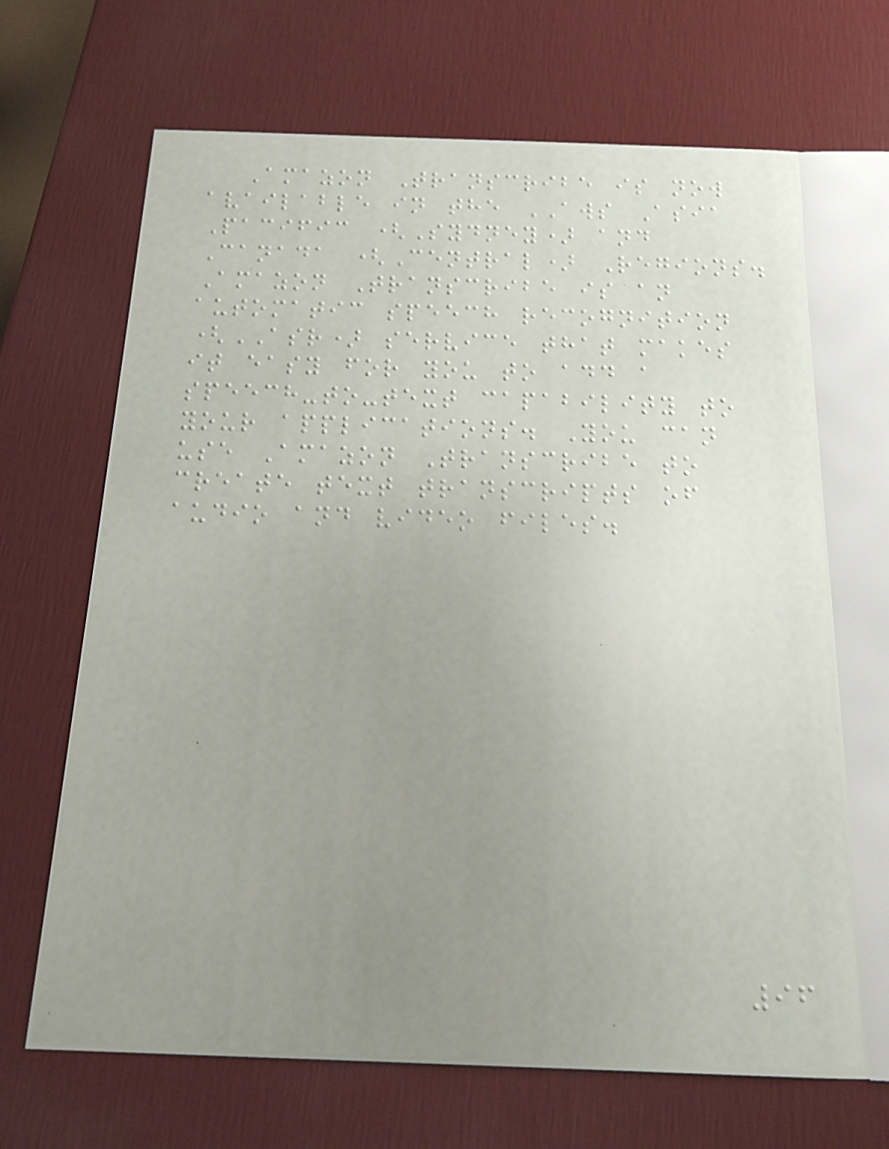Amazon Transcribe is now
available in the AWS Asia
Pacific (Sydney) and
Canada (Central) Regions.
Amazon Transcribe is an
automatic speech recognition
(ASR) service that makes
it easy for you to add a
speech-to-text capability to
your applications. You can
use Amazon Transcribe to
create text transcripts of
audio and video files.
96
